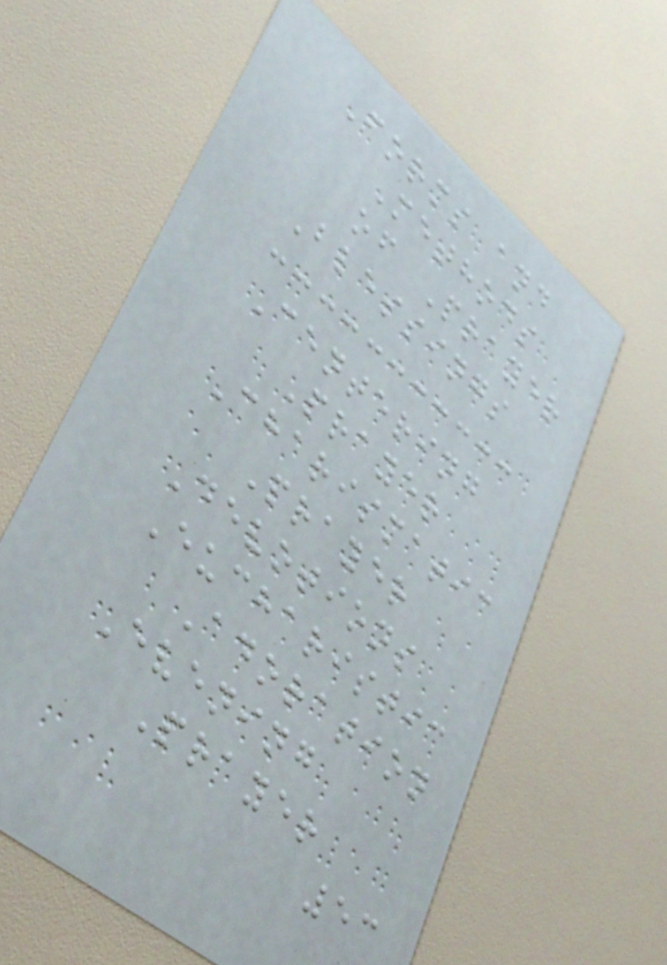Forms and
Methods
of Prayer
Blessings
Centering
Prayer
Charismatic
Prayer
Devotions
Eucharistic
Adoration
Evening
Prayer
53
